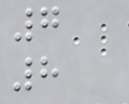7
8
